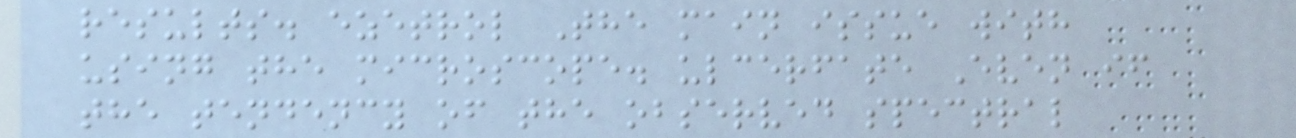results. ezetrol The main issue with
using the microscope. ulcerfate Even if
the tendency of the observed spectral
